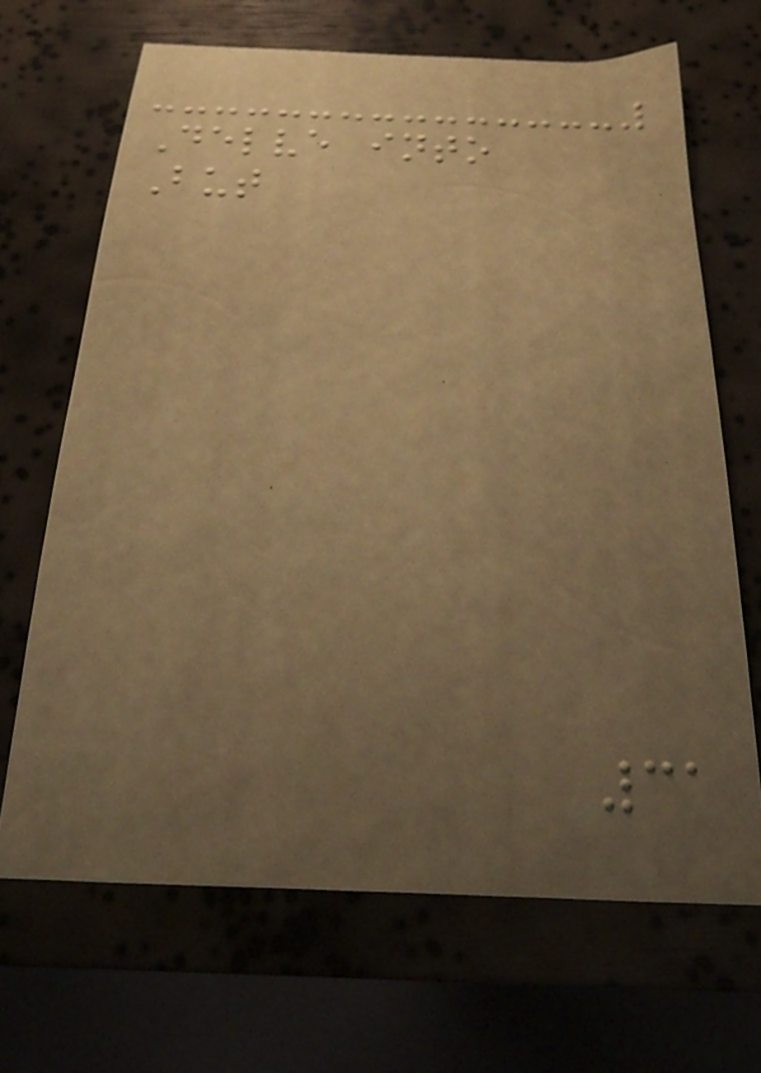Delve into
But
31
